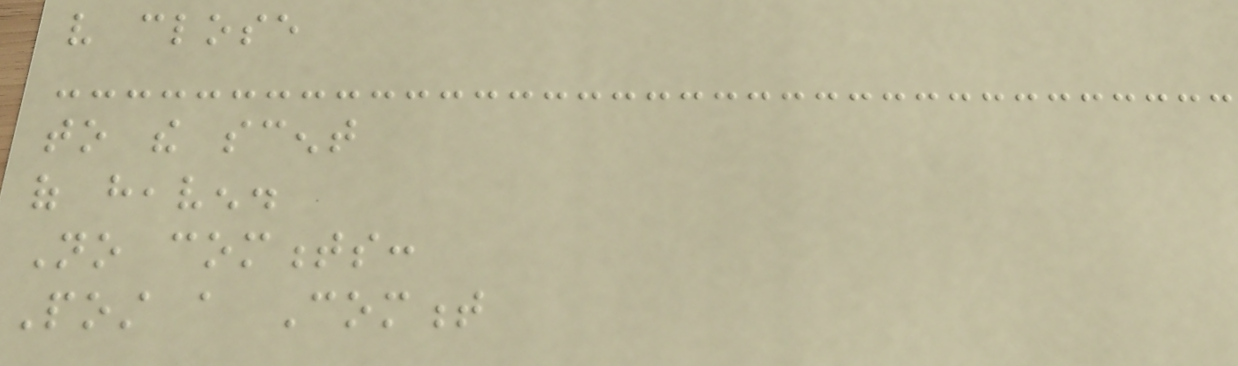very close
to the scent
of heaven.
No comments:
Post a Comment
